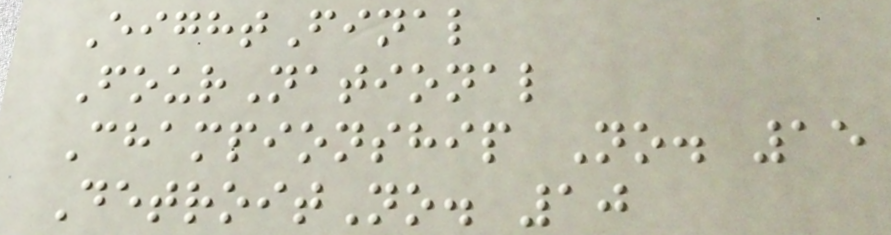EightFinal
FourNational
Championship No. 15
DetroitNo. 10
